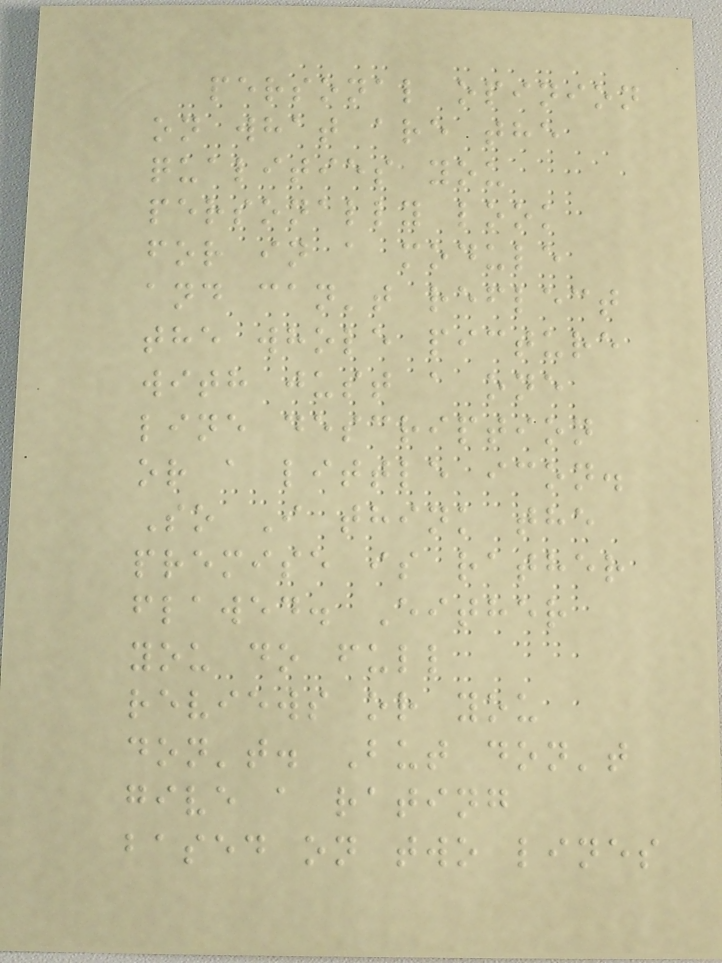personal opinion
on what are the
qualities you
personally look
for in a module
and can't reflect
the whole picture
with just a one
line description
or a little icon.
So I think the
premise is rather
flawed. Either
you do full
reviews or you
don't. But don't
give a rating
based on two lines
